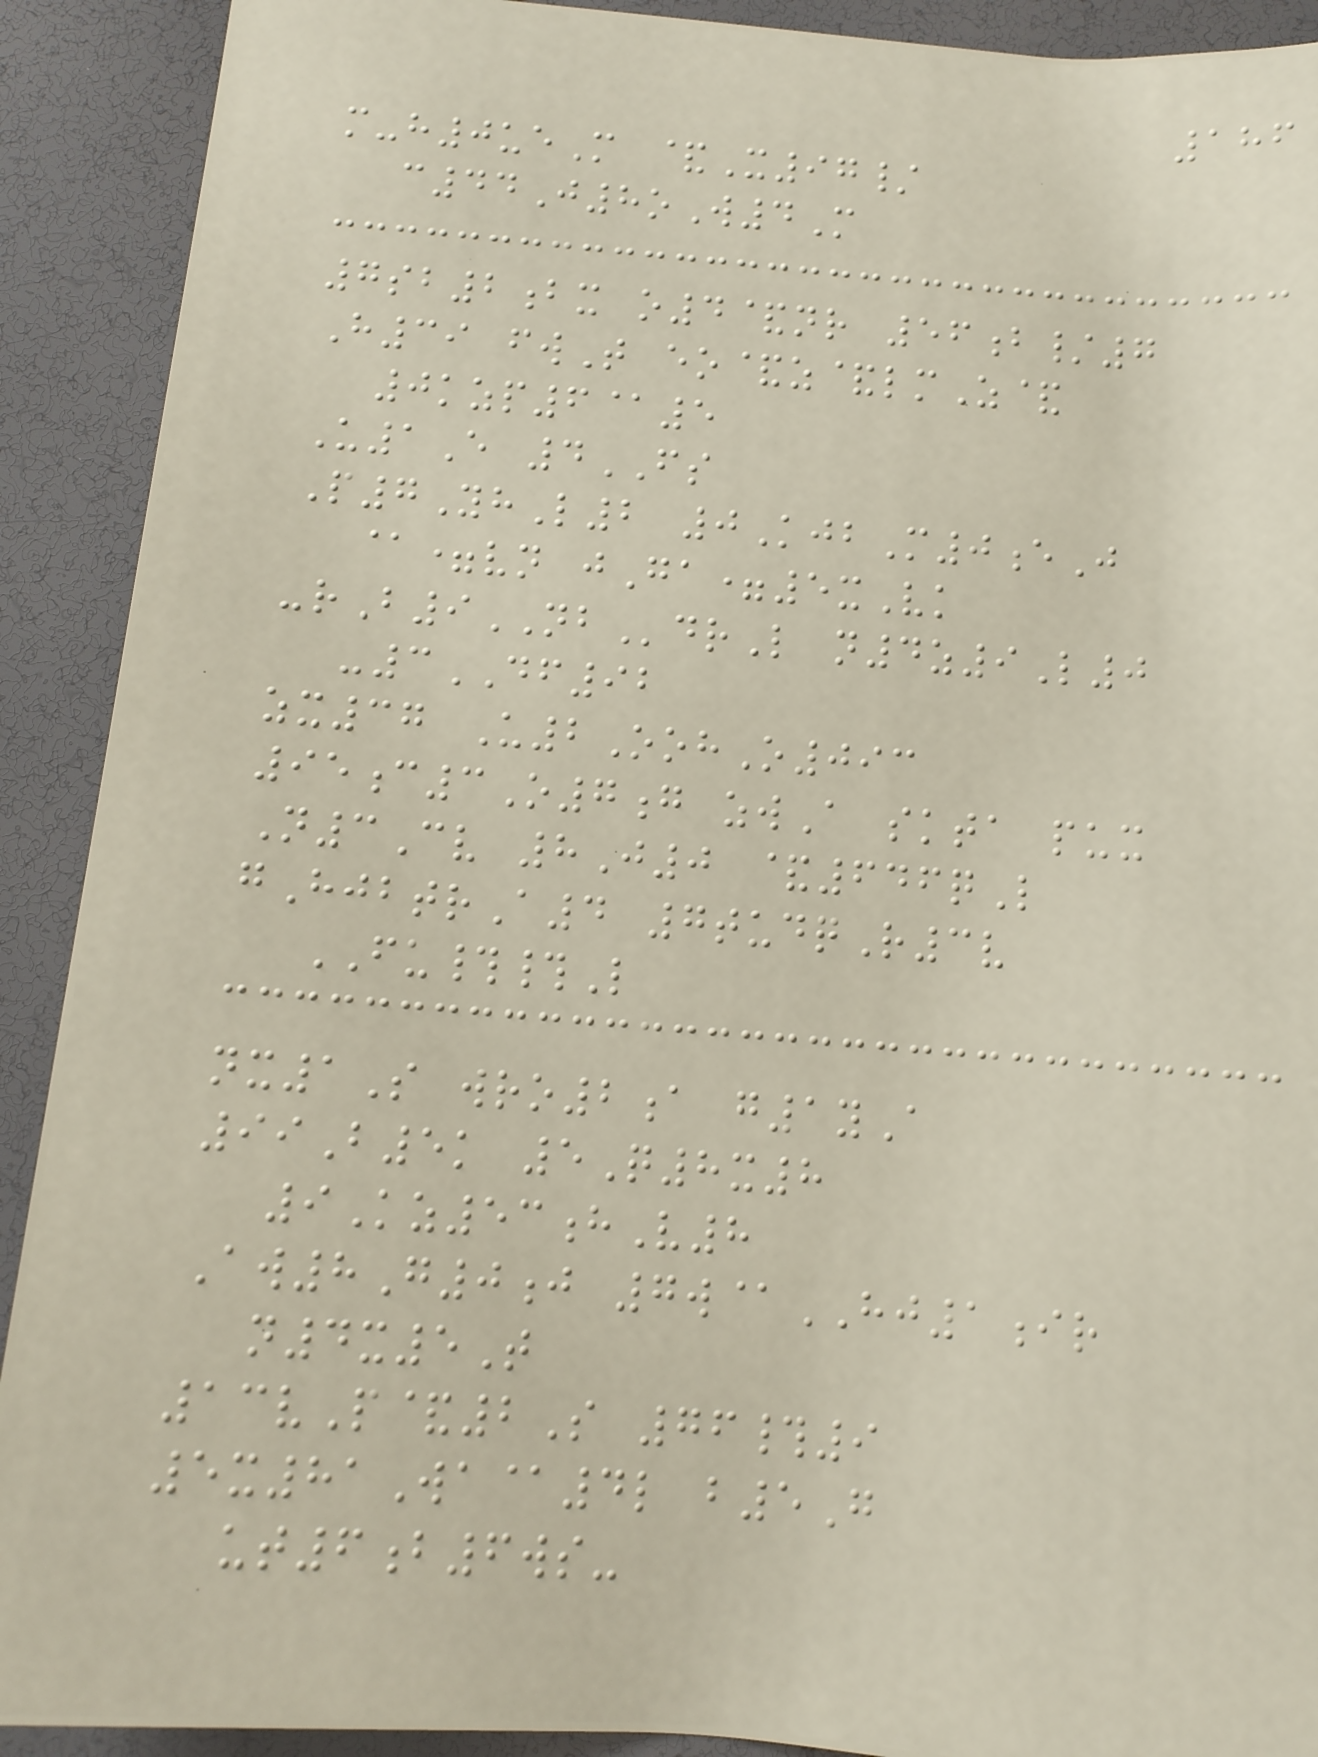186
m-h0ueM &X97/
c44J8oW4M
7sb2bx o4&nr 56b/7
H39 fwT eo&z&lmZ&
0kzp6@5
U1E 4FS
P7YhL2 0KjbM0eJ
@=vn jGa=5xVk
-rB9NBdrL n4z9L0
-3DF92
zx37 U2OohO093
95c3O7g zwA skta pux
N3Cv 8J0 &646qL
gHjbtrA4 7tudqR3v
FU##L
nx1S wro2a g1yA
99B5k 5Q8x8
9Kz53hV8
Aw8G0j 7w@HJ1ir
n4x5T
13vP&2S 76#9
5x81Wa@4l b5G
ut6b6ws-
